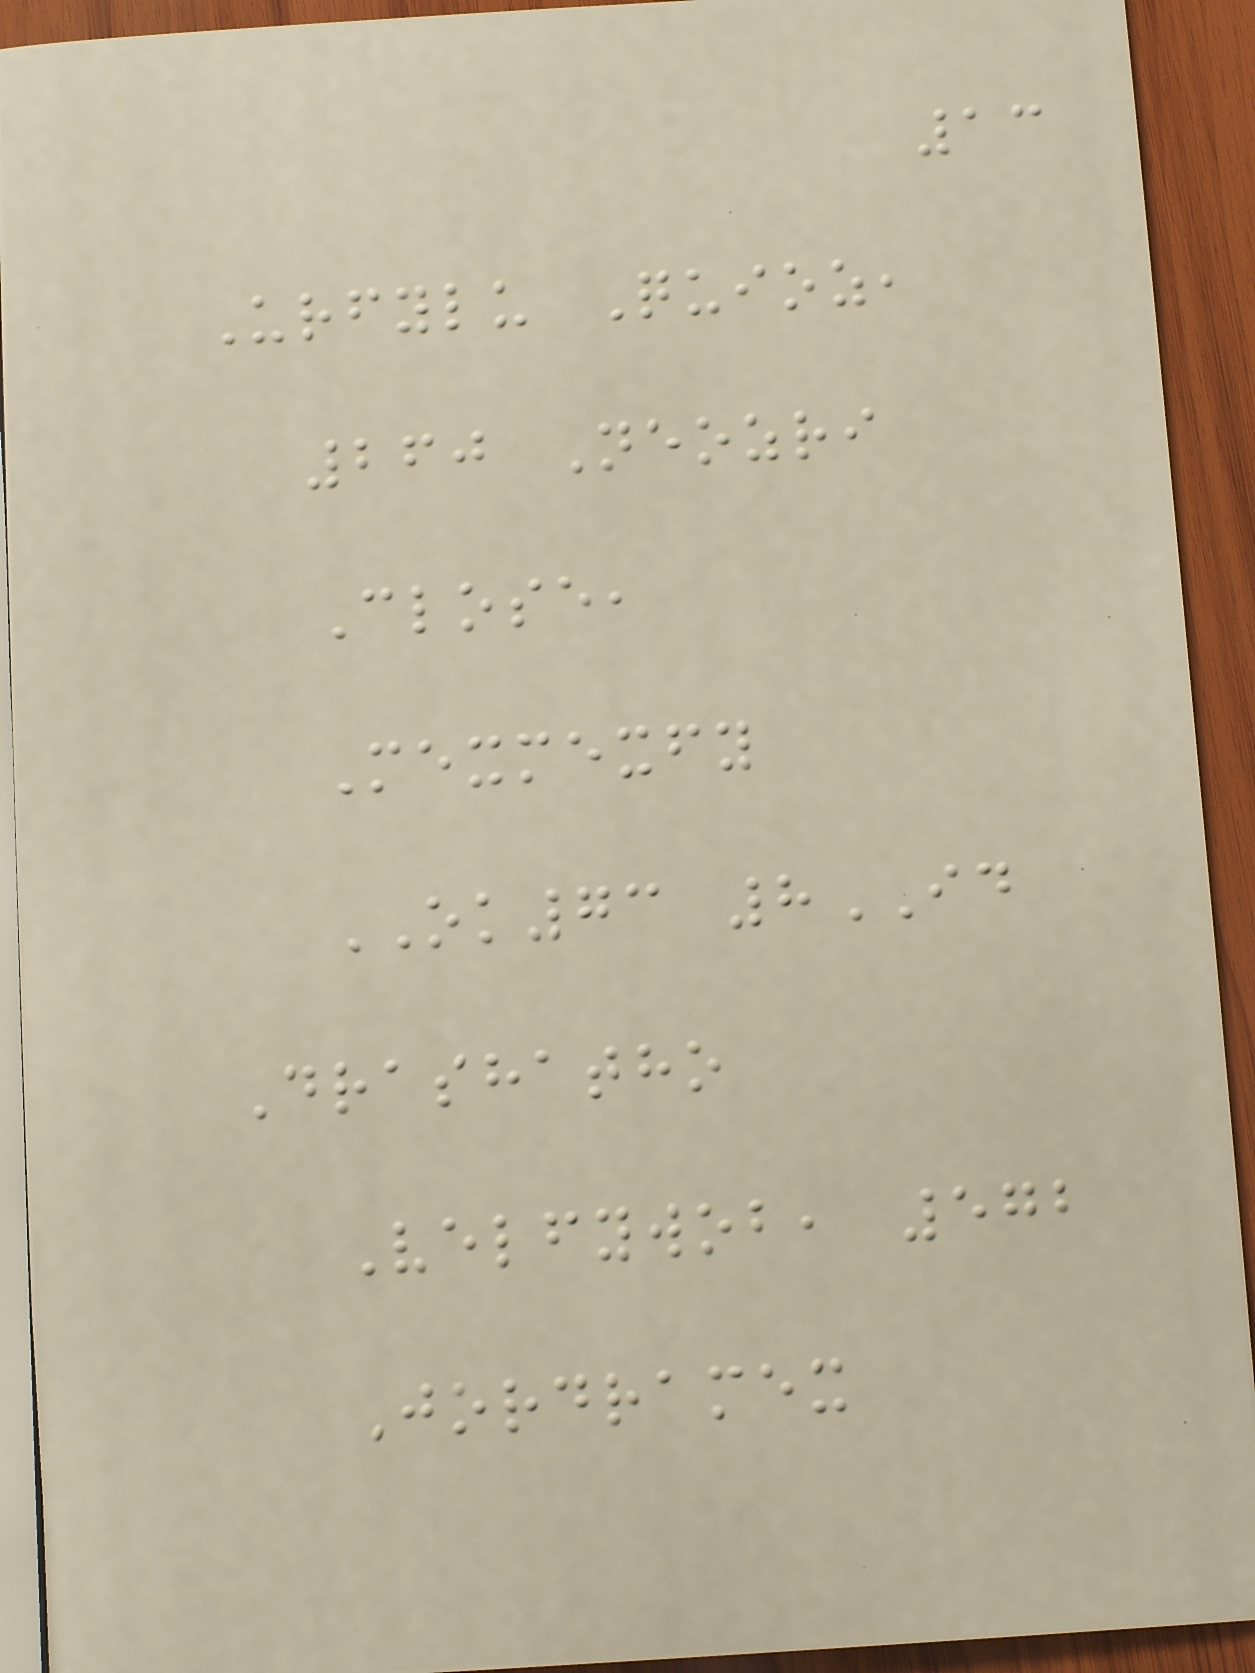13
Urfylu Quioz,
260 Neozri
Close,
Mexmexfy
OK73 8ID
Drashatho
Velfywob, 572
Jordramex
